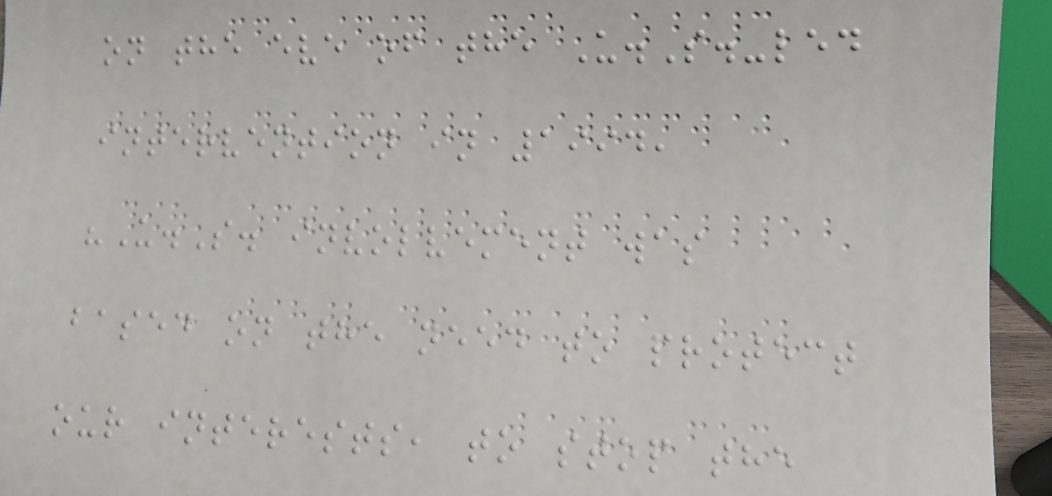on the eve of the U.S.-led
intervention in 1994,
"U.S. involvement was
based on the need to protect
our interests, to stop the
